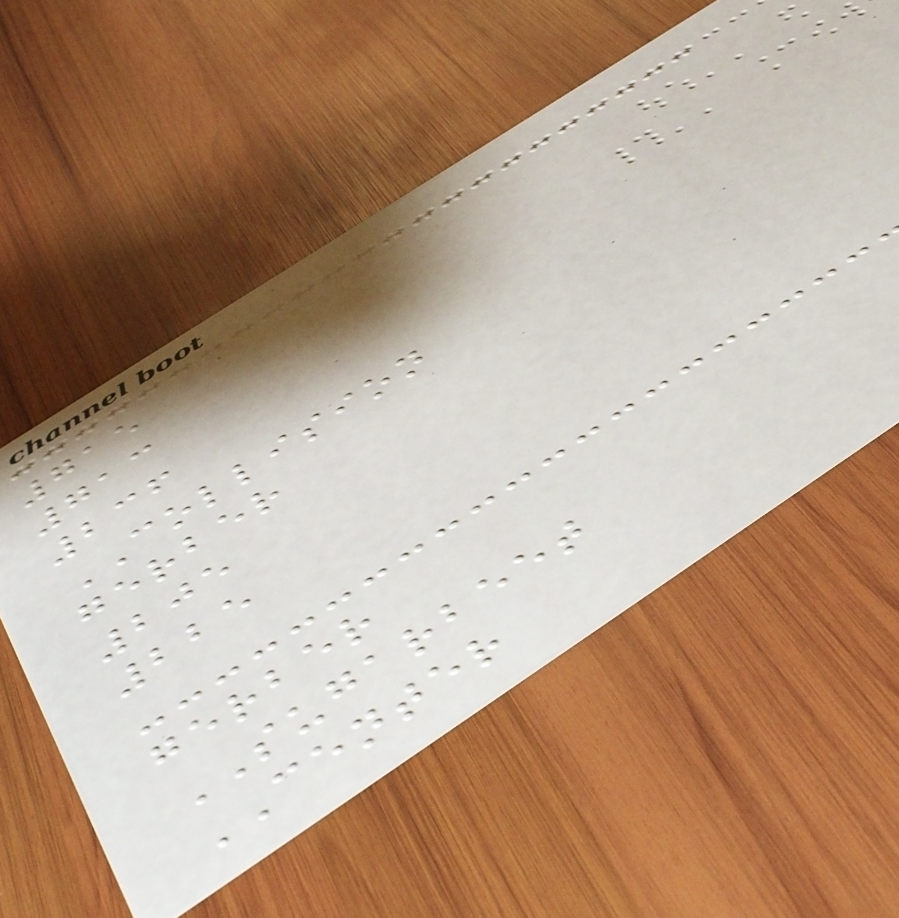715
713
236
COLLISION
gerber
205
225
gerber
SUGARBEET
CENTER
